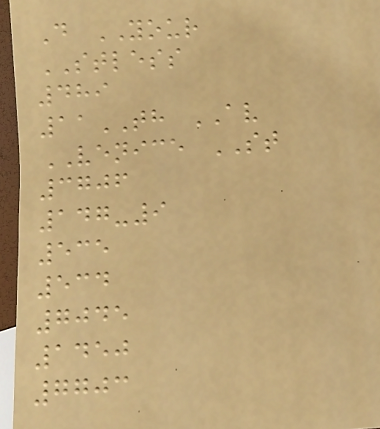D YOUR
STLESS
489
11TH AV
VENICE ST
3706
147-9
535
534
7045
1450
7703
